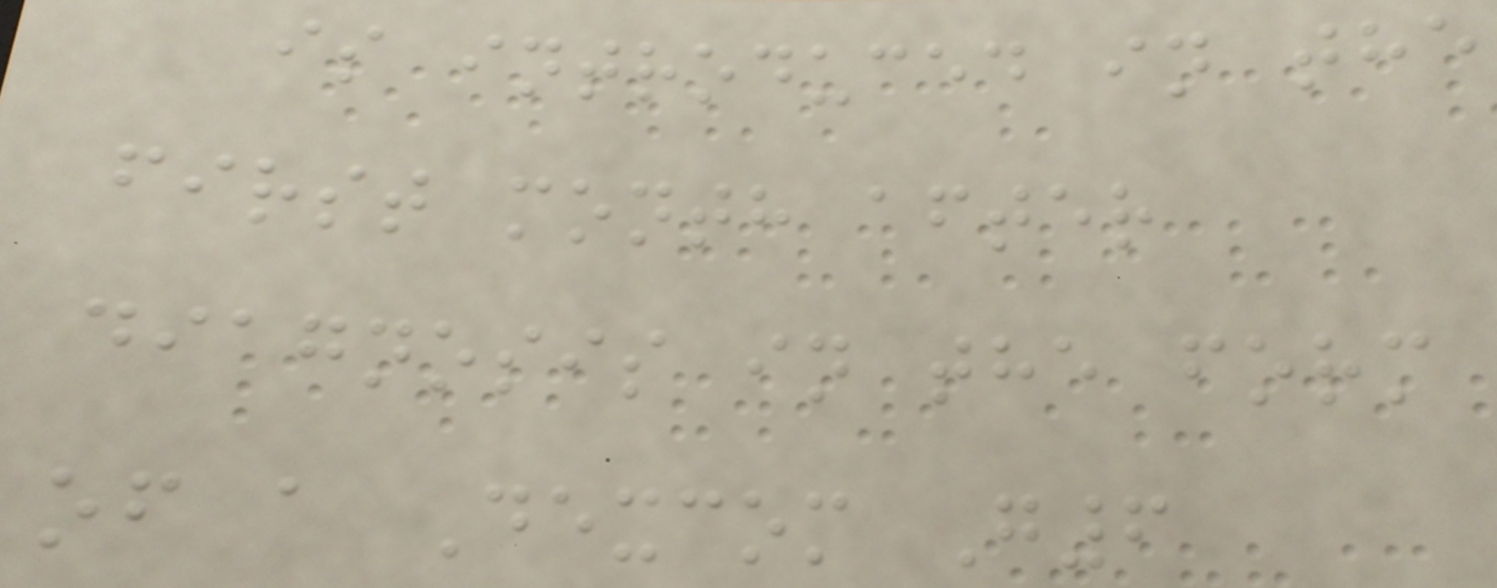is introduced in the
first month after
diagnosis in the form
of a Dexcom G6
